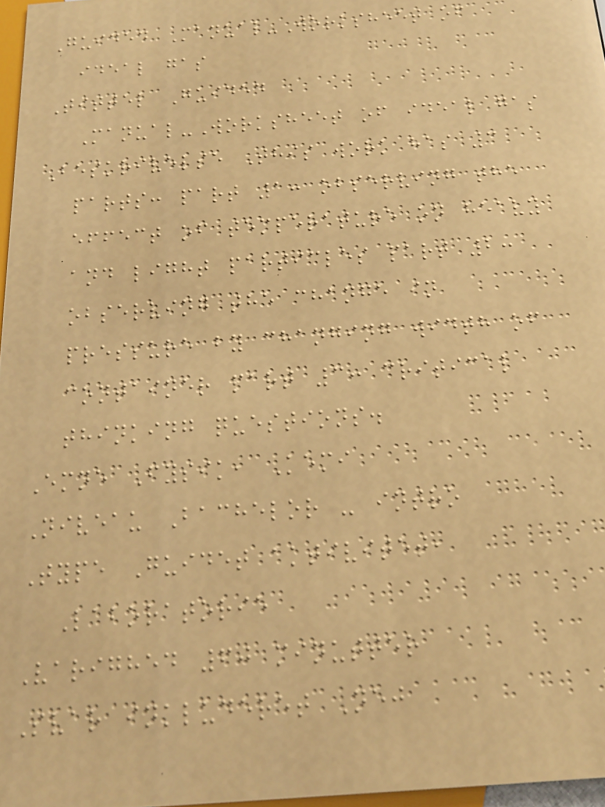Guided Manual-Worksheet of
ideal gas
Tittel Guided
Manual-Worksheet of ideal gas
Beskrivelse This work has 3
parts: part 1: observing the
effect of temperature on heavy
and light particles part 2:
observing the change in
pressure by changing width of
container part 3: critical
thinking questions.
Emne Fysik, Kemi
Niveau Bachelor - intro
Type Guidet aktivitet,
Laboratorie
Varighed 60 minutter
Svar inkluderet Nej
